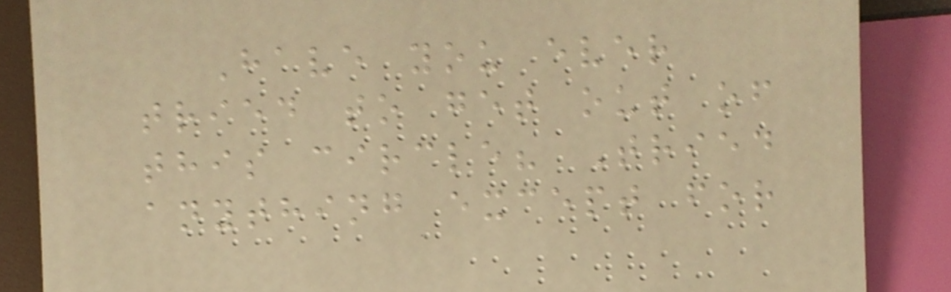Have you ever
tried to get out of
this circle? Tried
anything except for
